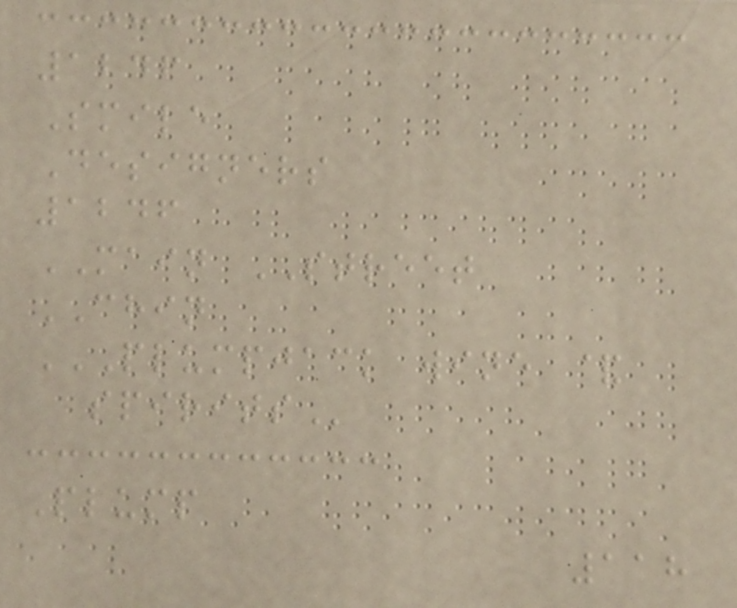1246
Smile
Designers
1246
MAIN STREET
CHIN
PLUMPJACK WINE &
SPIRITS
Plump
118
